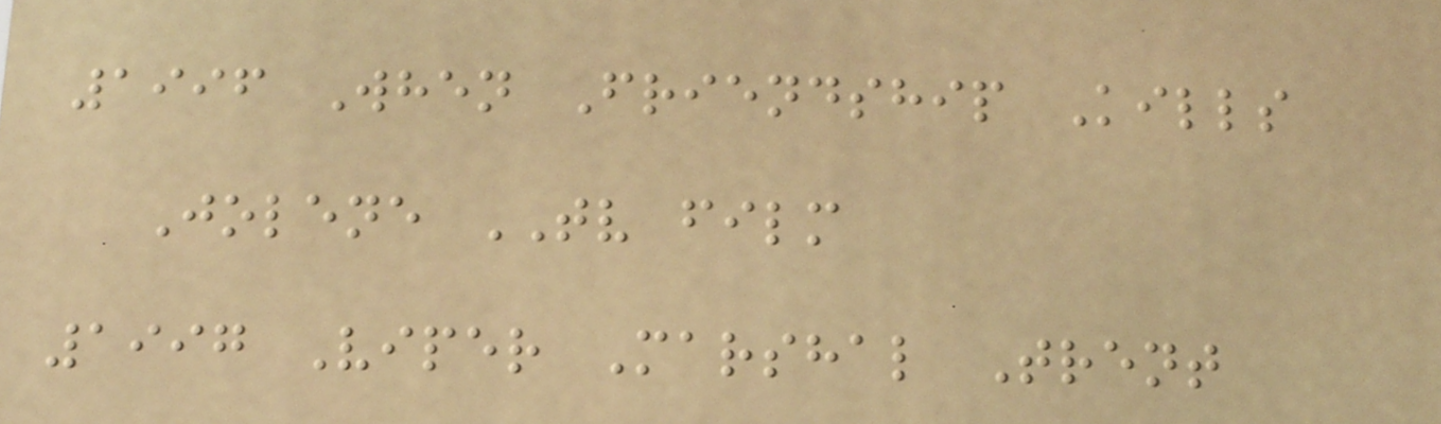1996 When Friendship Kills
Jolene TV film
1997 Viper Marshal Trent
